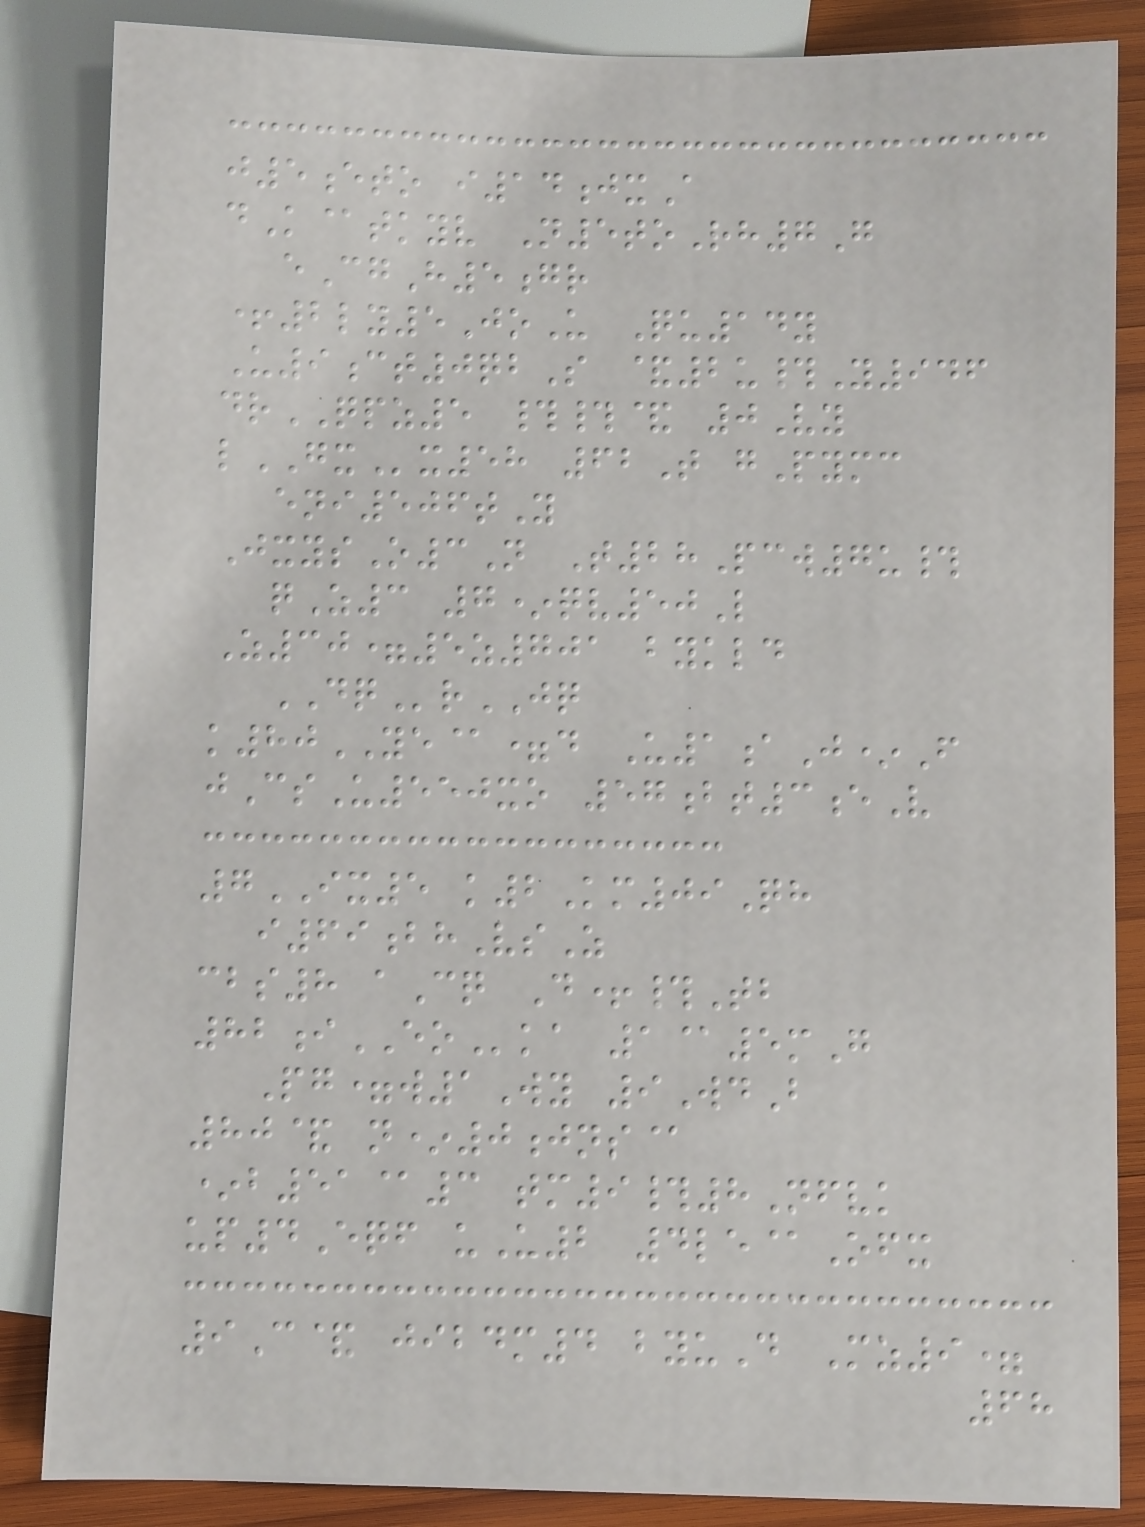j5eto i14jxA
dK@tkyv N5toRh7G
eCgH5gr
+2ly5JoU Qu14y
U9ct0qbS &2u#Y946
drQPZ5 ##& 0Vy
lGXx58 62T gPymc
eni506tY
JxysO3N T28Pcw7u#
qZ3 7*qv50L
Z30=5z701 bykld
DQrJQ
k80YE@=d U1aJ*F
jCsU550xo 57bt3eV
7IX5 k2Km09Qh
i69bhVsZ
cbs8 aCq D+#Tb
82iEOka 1@5mG
Pg=w1Wy 9WdB
80& n*0jns@
*b51@3 tm9#8Nfvk
up4Eqf uU2 4le@Ofx
9C& jibdm4 byuD Mz9=
68
